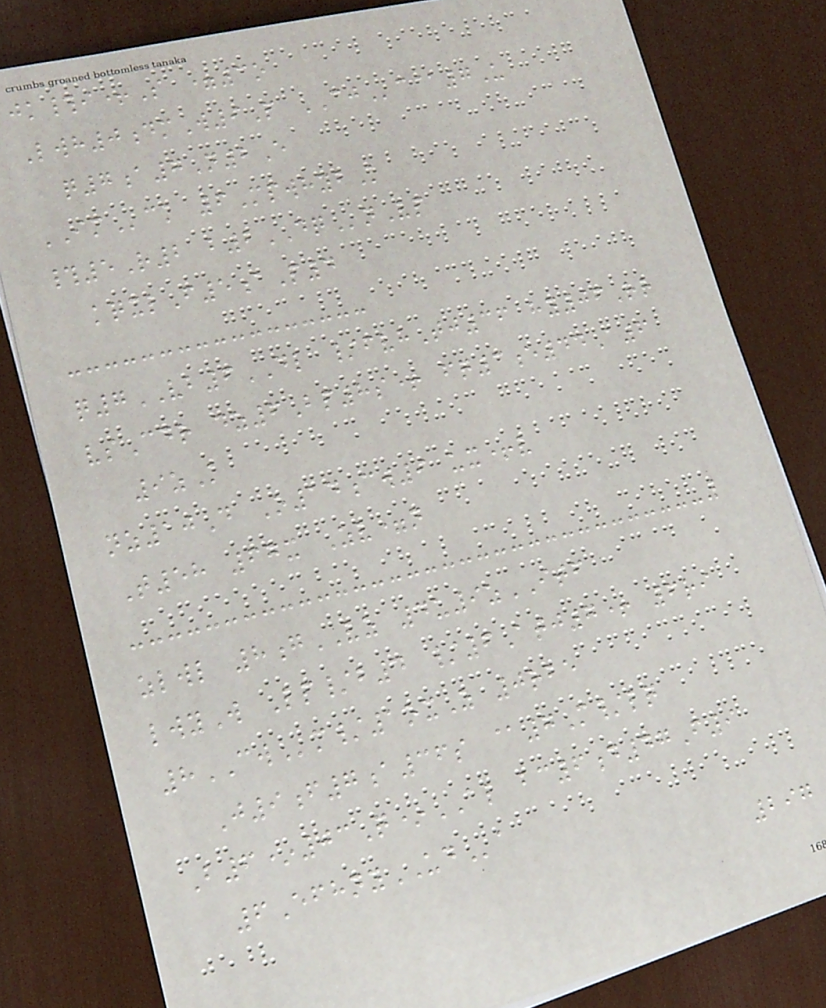jk#i+S =3o
Lwh0dmW9P CJc@7U
q7a7N2E
IMck 6MpwhybK
#5R2 b2DQnVp
kqxlF5aP4
q7VB6DL /fvhTj36 hy06Rr
vsCdr dz6Bp8s+ fq3e44A6
9zK
nz10D O14cw9 ux+v
T58 67x Zv=n
zlwl 8gVZ 4u9zITF
lwyW Lp/b4 /6Atj7+ 6ri
8CWm/1oxZ 0rbe
J9f7a36s @7M/lq
B6*03Q*AL bc6d47F9
6EfhnyUDa
297
